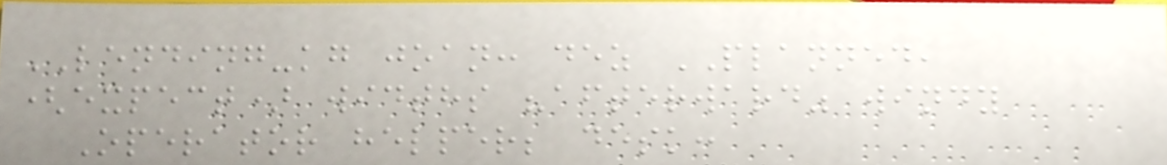LENDING-kg joan: dez PLANNED,
(expect) widths "afterward" windy
Operator helper; desk:
